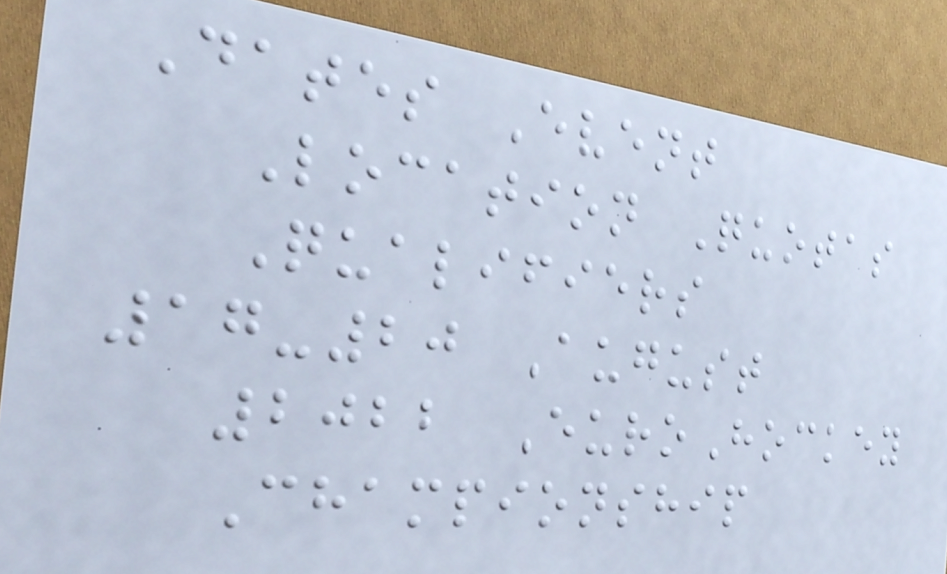Dates Event
Location Quotas
Qualifiers
17-20 August
2022 EuroHockey
Championship
